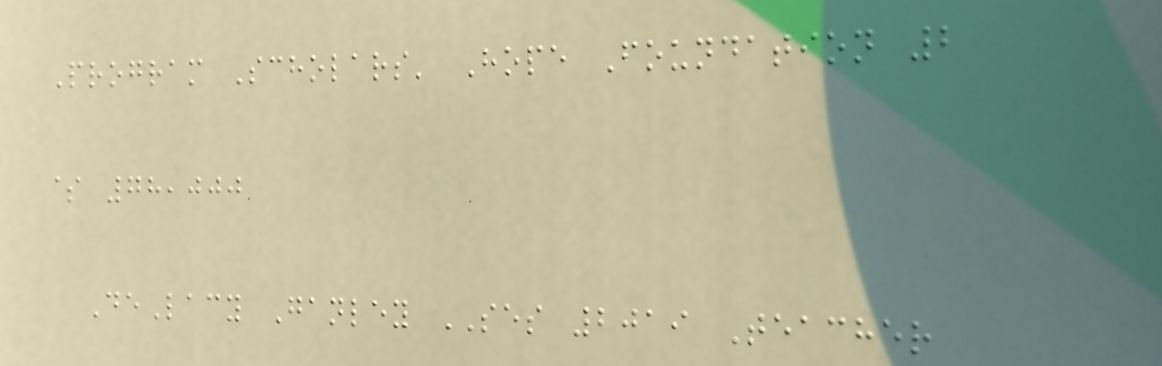Program Scholars' Hope Foundation 2
$ 78,000
DeLacy Ganley SES 2019 Teacher
